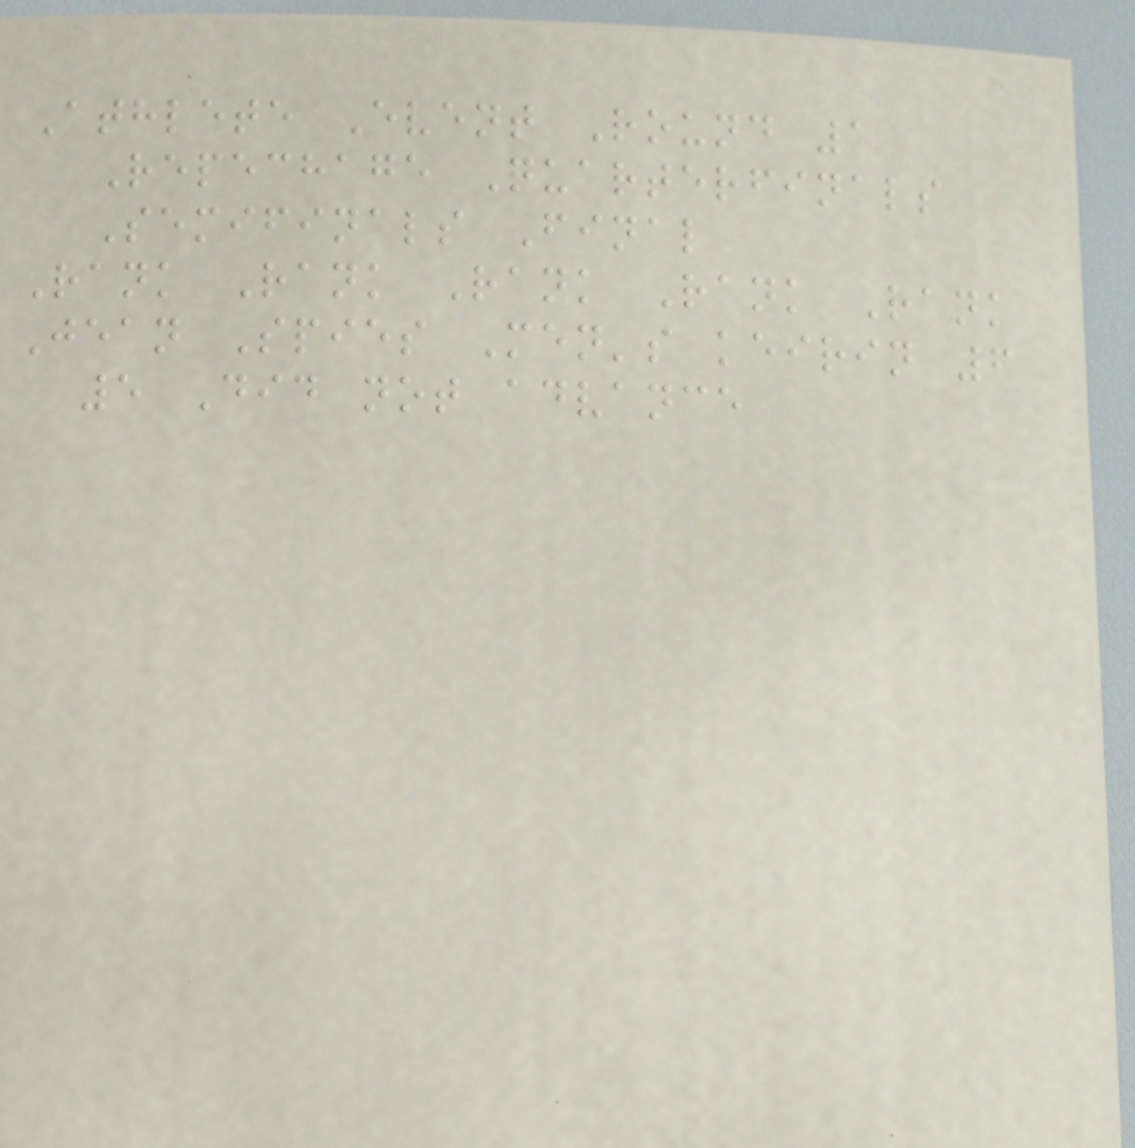Athlete Event Round 1
Repechage Quarterfinals
Semifinals Final
Rank Rank Rank Rank Rank
Jean Spies Men's keirin 6
5 Did not advance
